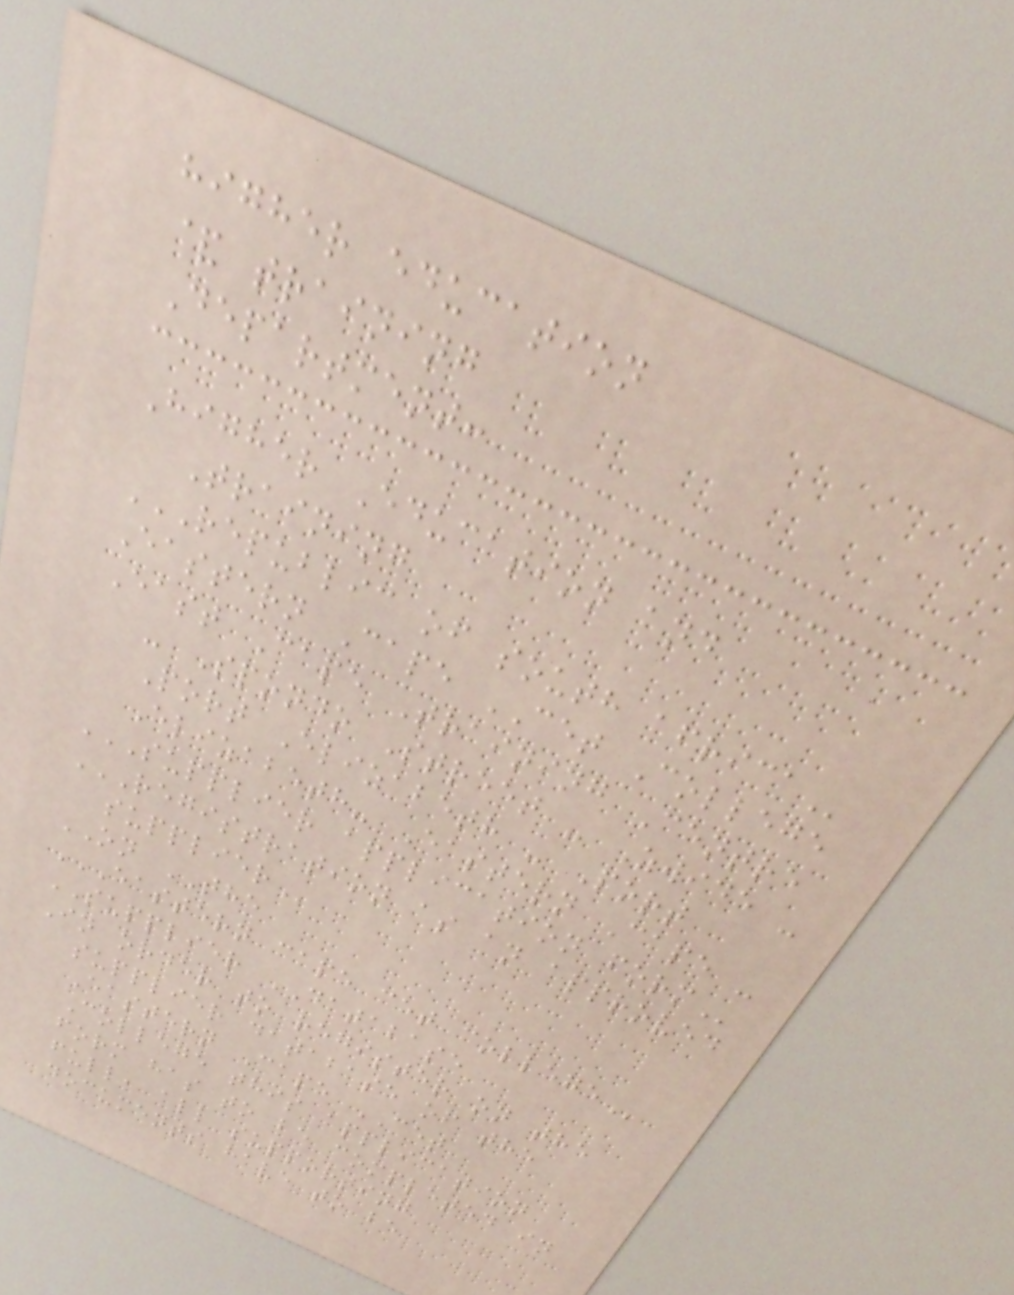higher education
& training
Department:
Higher Education and
Training
REPUBLIC OF SOUTH AFRICA
Eastern Cape CET College
East Cape Training Centre
- Spondo Street - Zwide -
Port Elizabeth - Port
Elizabeth- Eastern Cape -
SUPPLIER APPLICATION FORM
REGISTRATION AS AN APPROVED
SUPPLIER
ON THE
EASTERN CAPE CET COLLEGE
SUPPLIER DATABASE
In order to register on the
supplier database of the
Eastern Cape CET
College this application
form has to be completed in
full, all supporting
documents have to be
